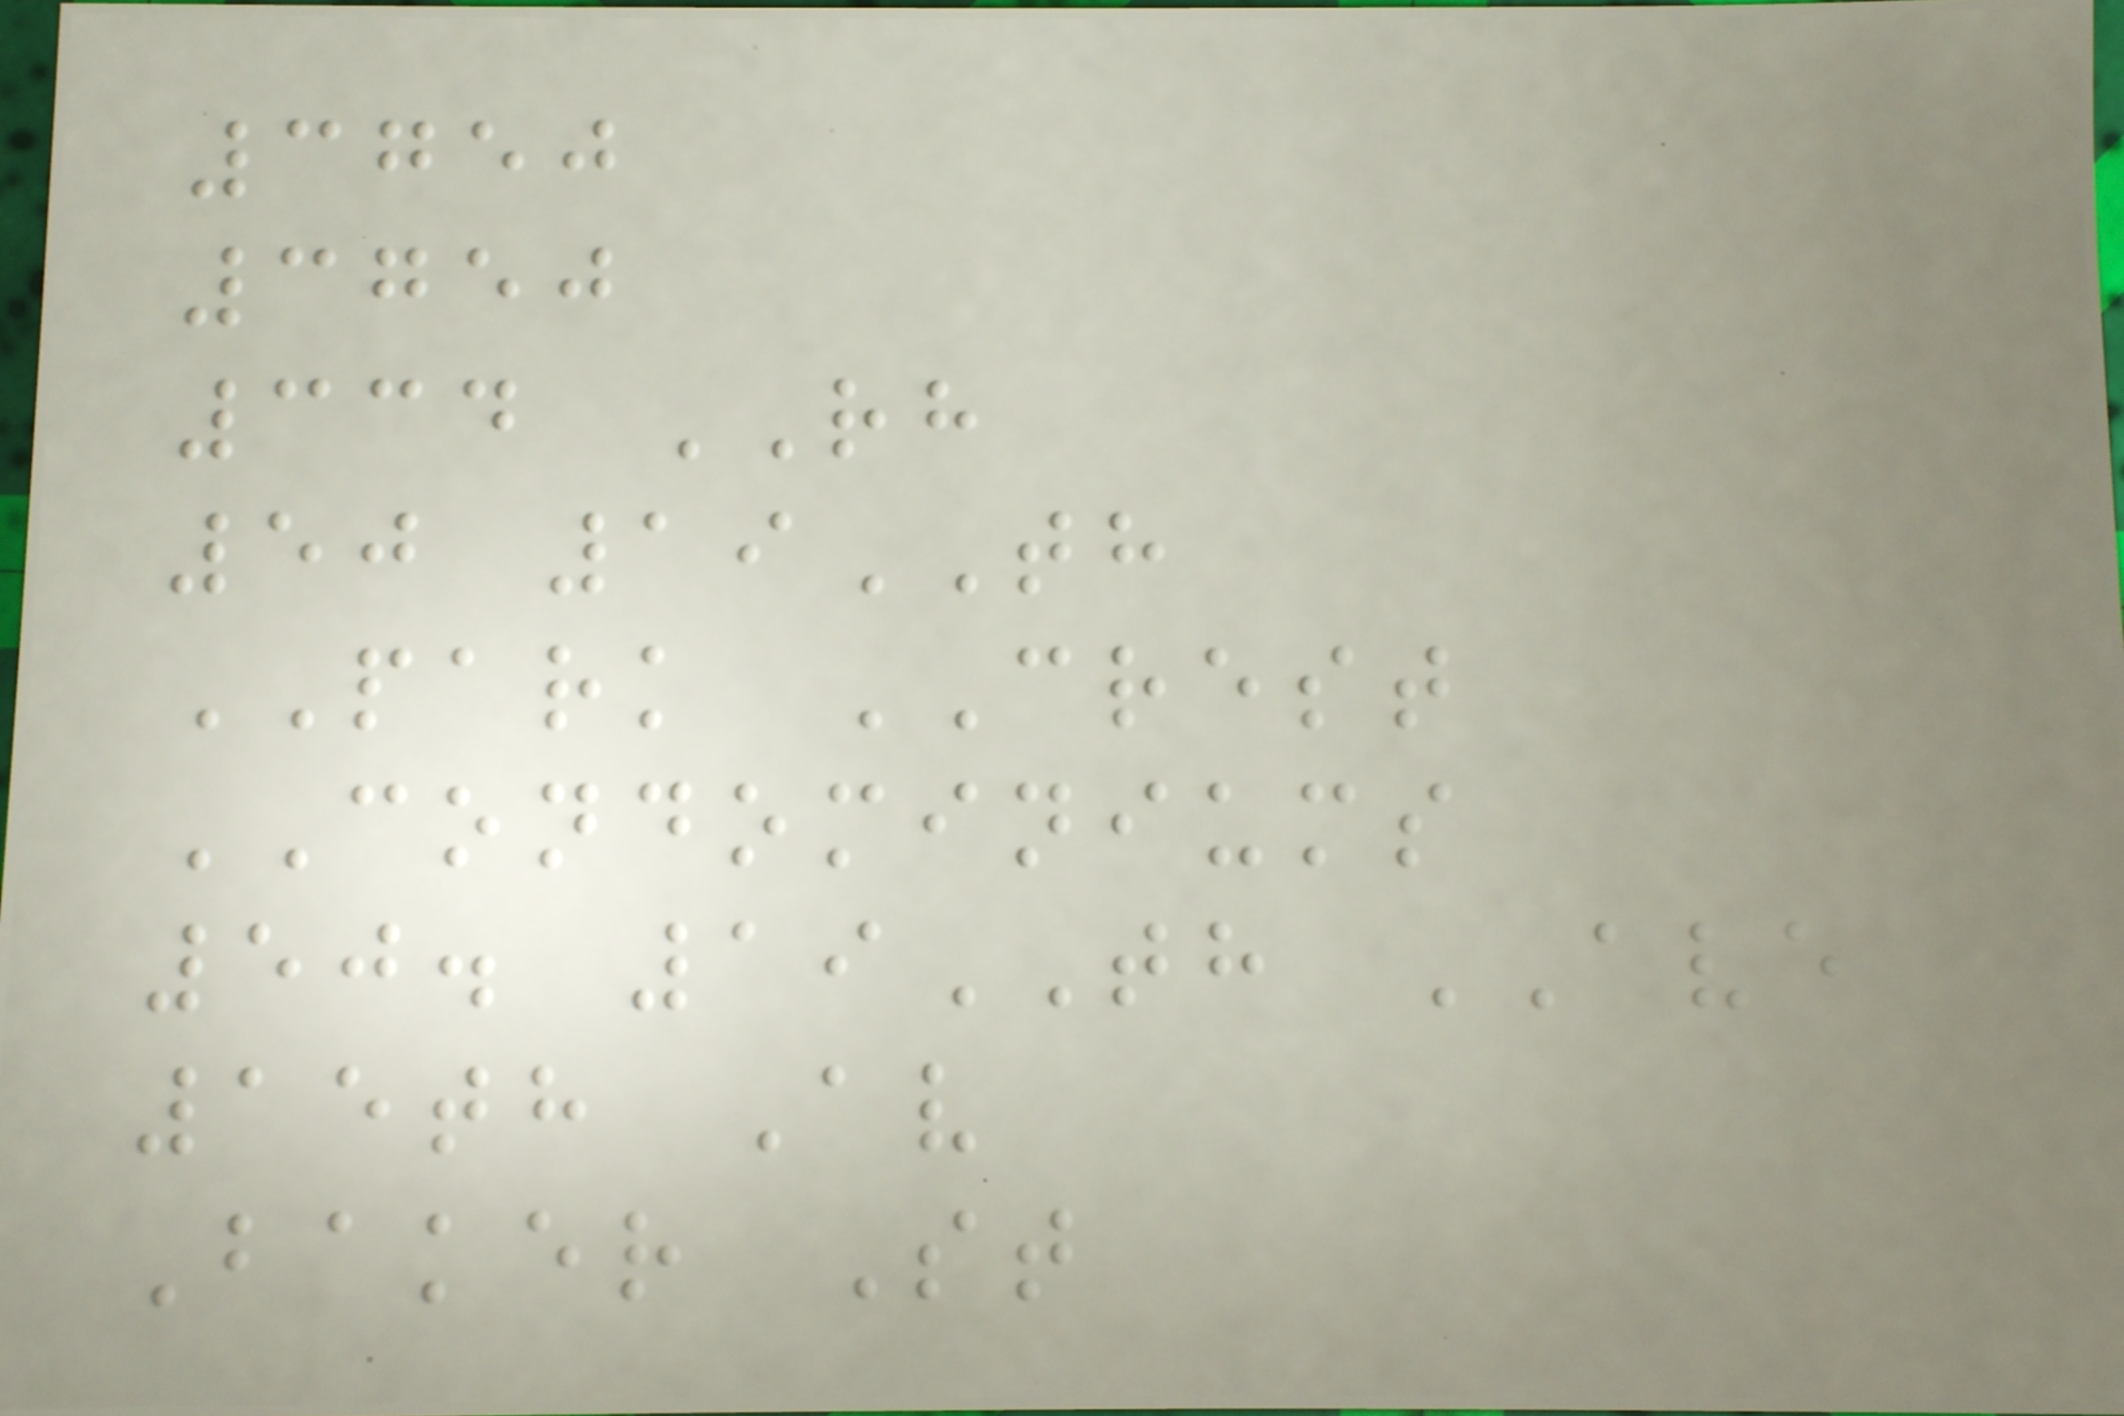3750
3750
334 RH
50 19TH
PARK CREST
CONDOMINIUMS
50. 19TH AVE
15th Av
Baker St
